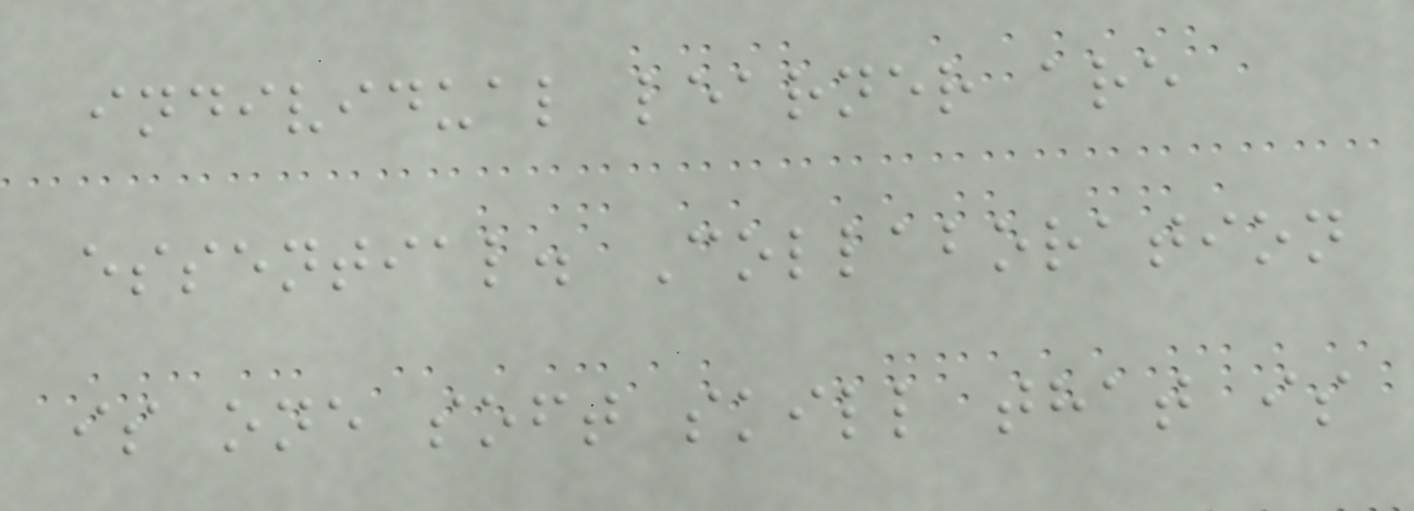individual learner are
essential. Collaboration
is one soft skill that is
